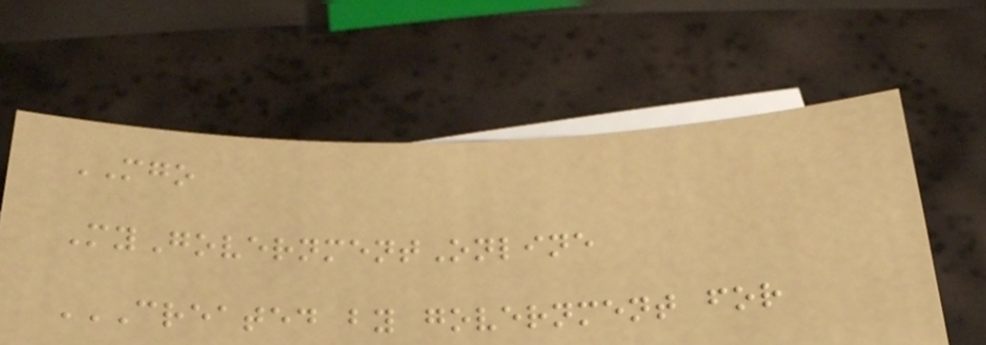MGO
MyGovernmentOnline
CREATED BY GOVERNMENT FOR
